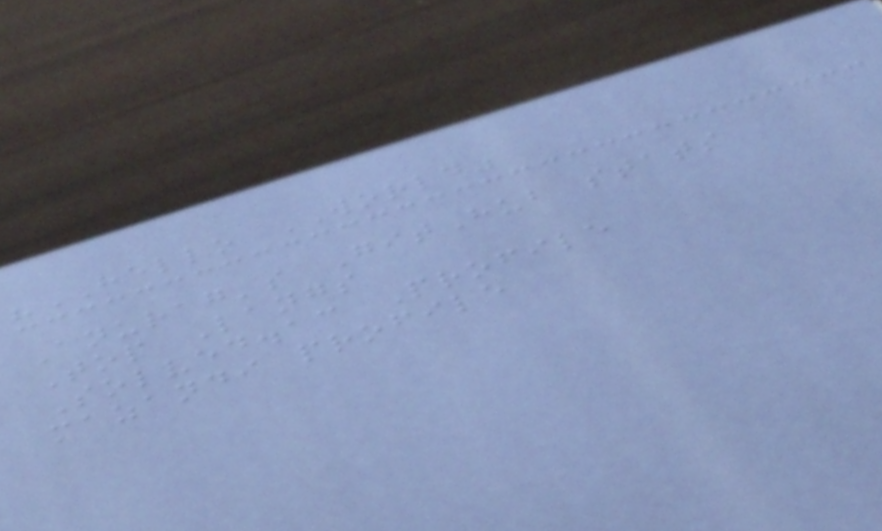"HELLO WORLD"
Anurag's GitHub stats
Top Langs
Solved.ac Profile
mazandi profile
